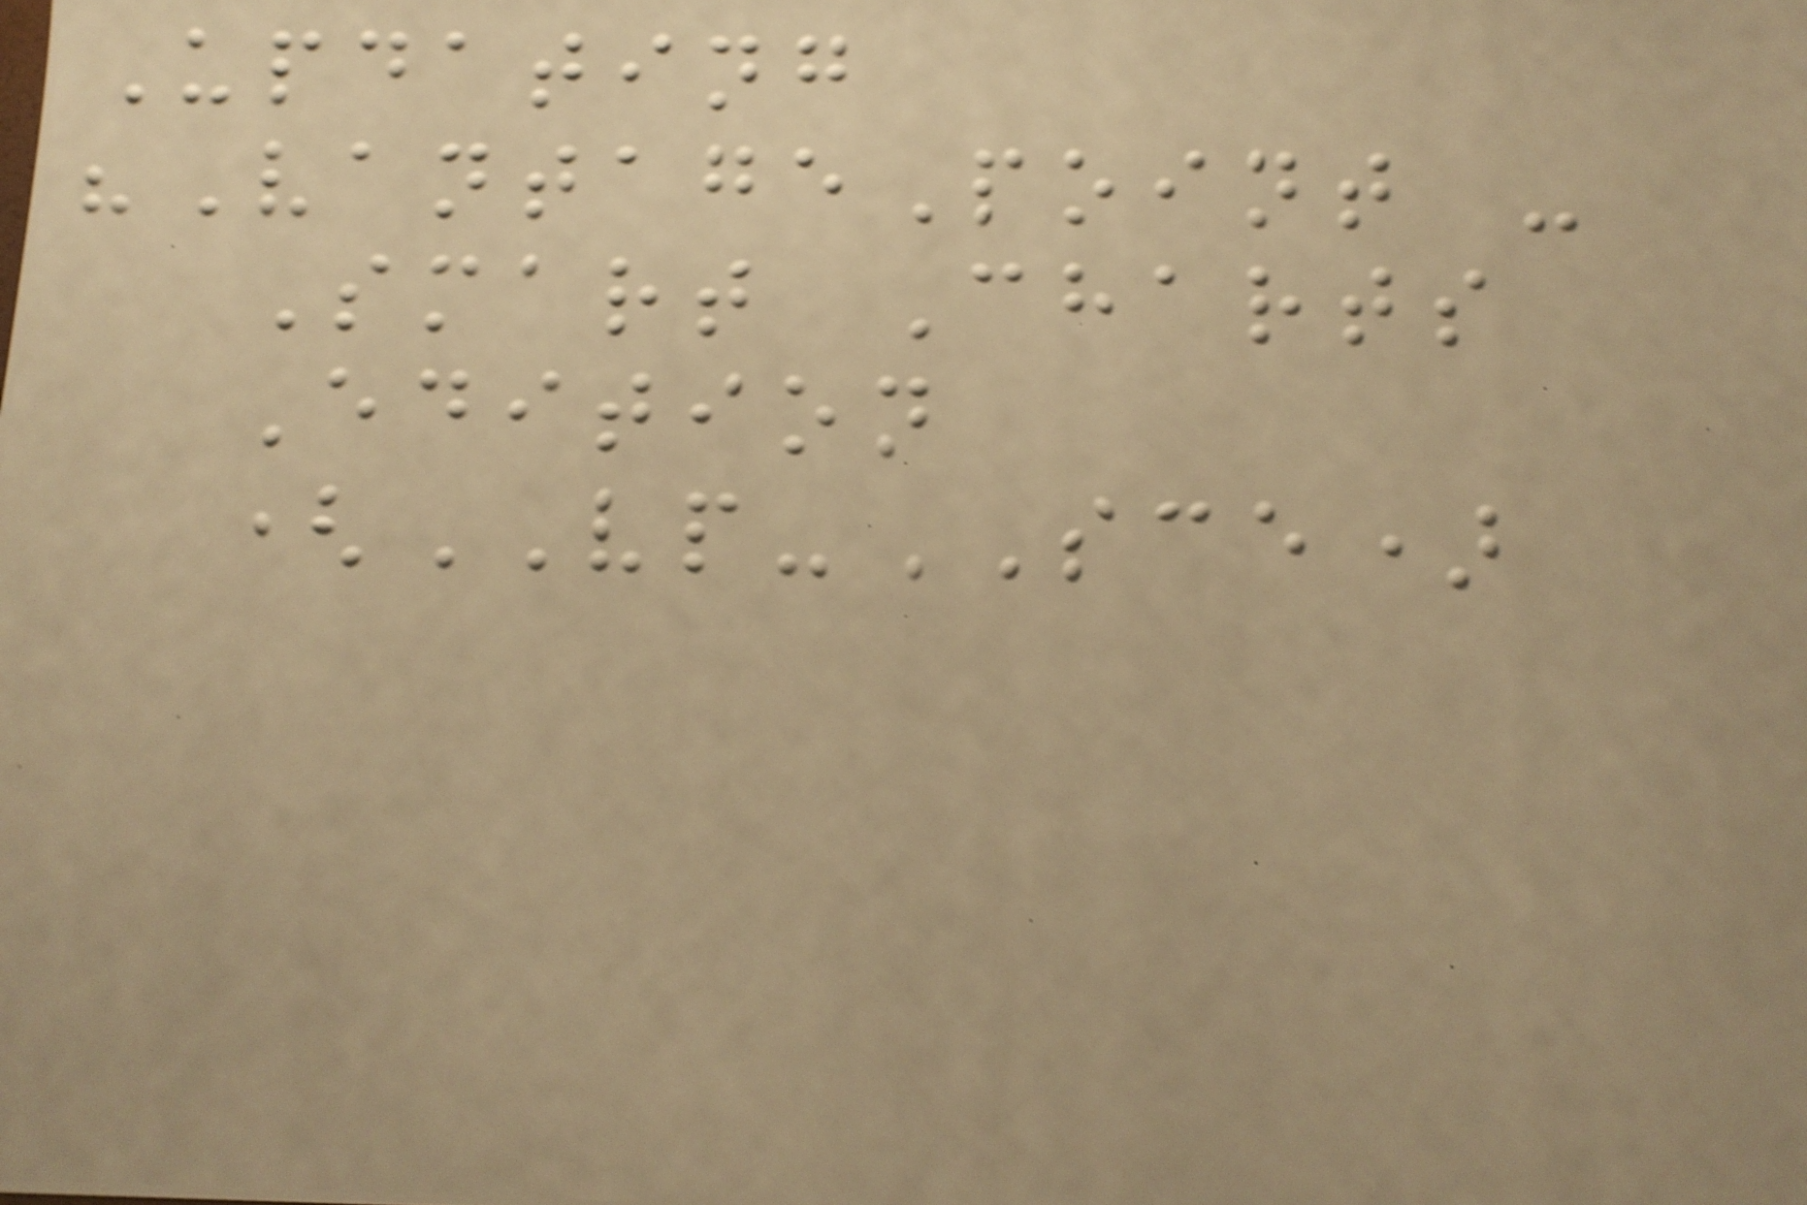Updating
"VantagePoint -
Smart Charts
Edition
(VP-SCE)
